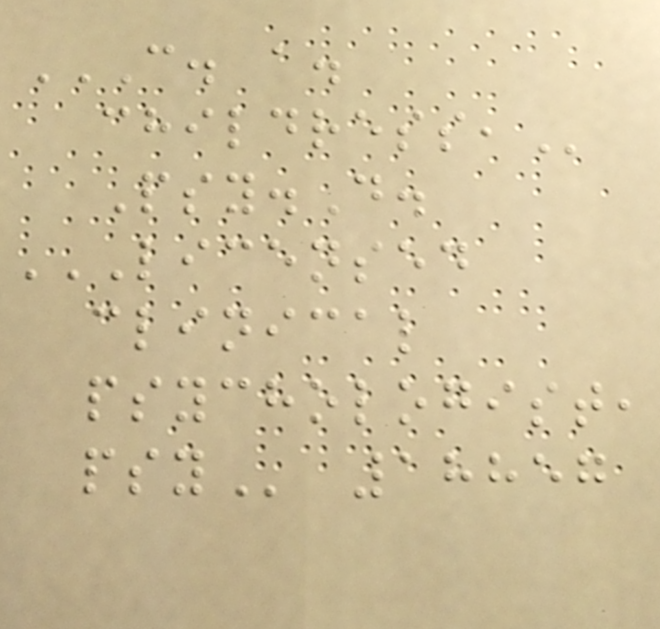C. A.
CHILDRESS,
Psy.D.
LICENSED
CLINICAL
PSYCHOLOGIST,
PSY 18857
